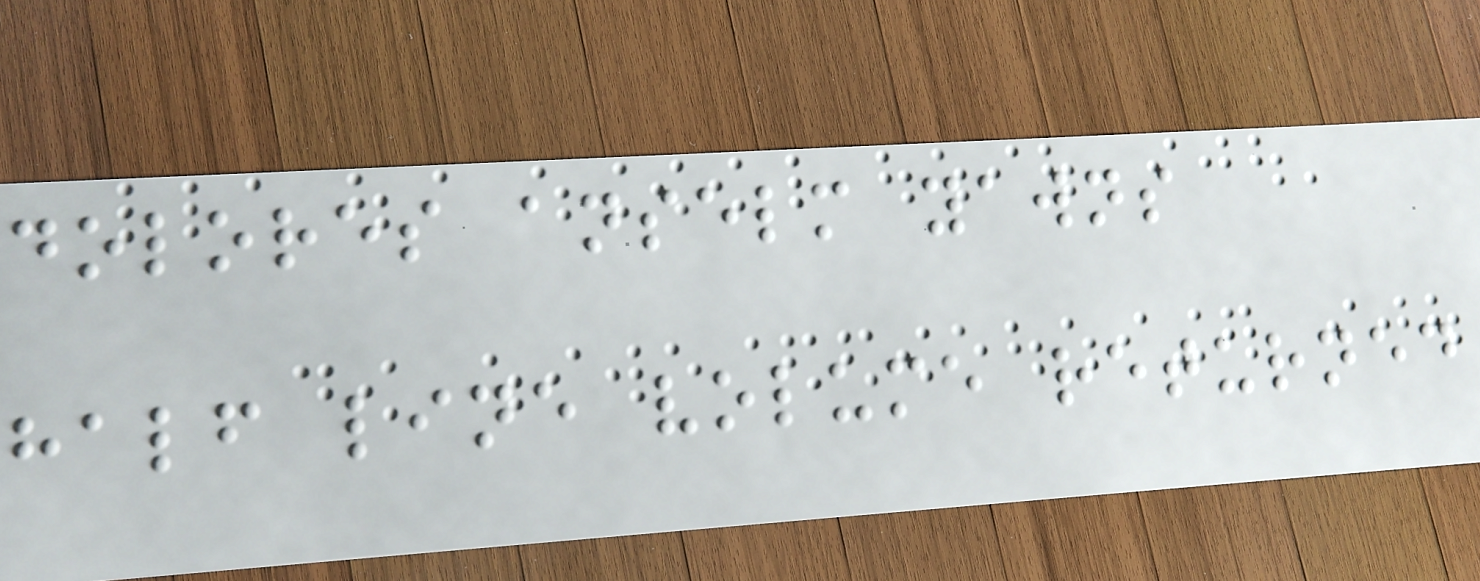dolores anselm yawns
half line volume returned
